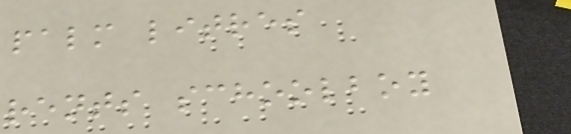palm litres
rents schoolboy
